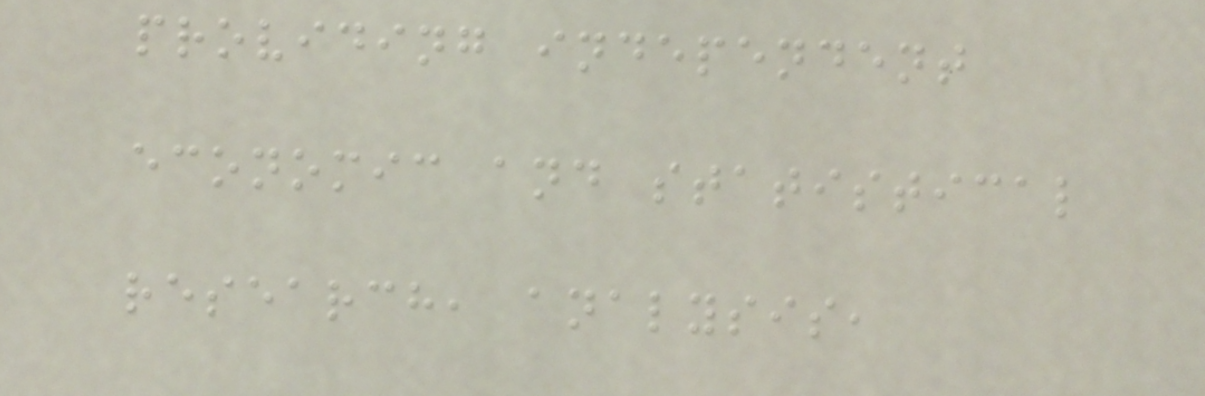providing independent
economic and statistical
research, analysis,
